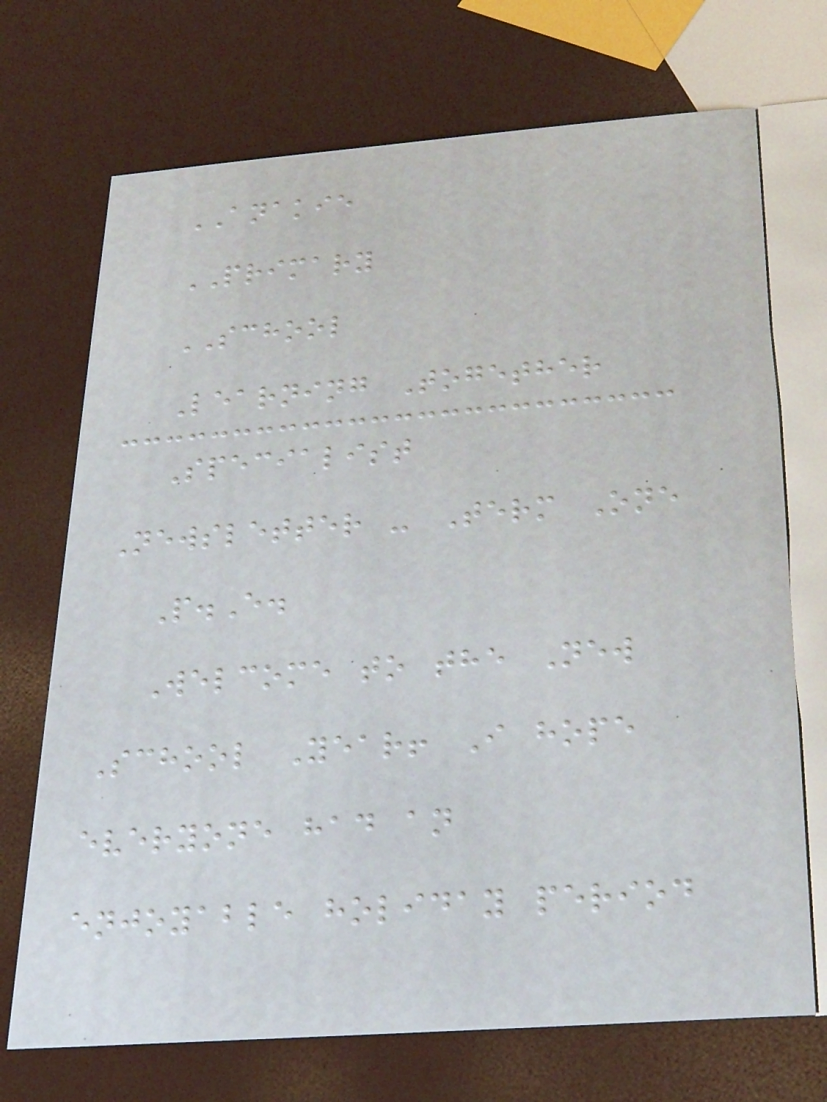ANAKIE
PRIMARY
SCHOOL
Learning Together
Specialist
Newsletter - Term One
P.E.
Welcome to the New
School Year! I hope
everyone had an
enjoyable holiday period
